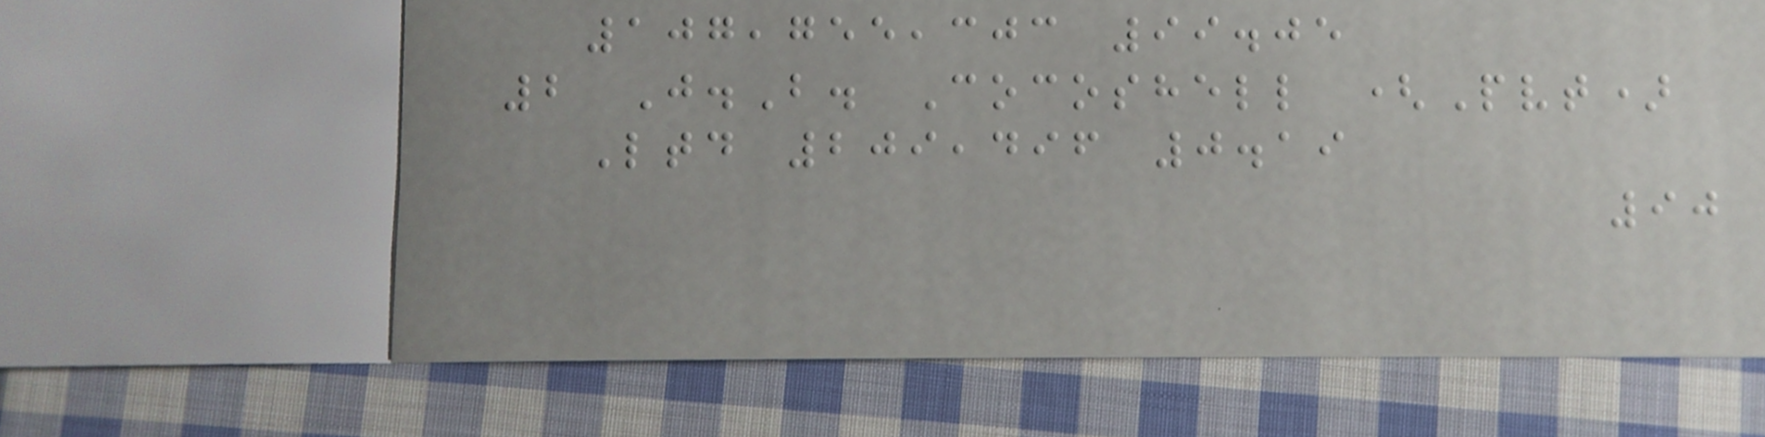107,755,303 99.05
2 J.B. Cocoshell (Pvt)
Ltd 209,496 0.19
90
